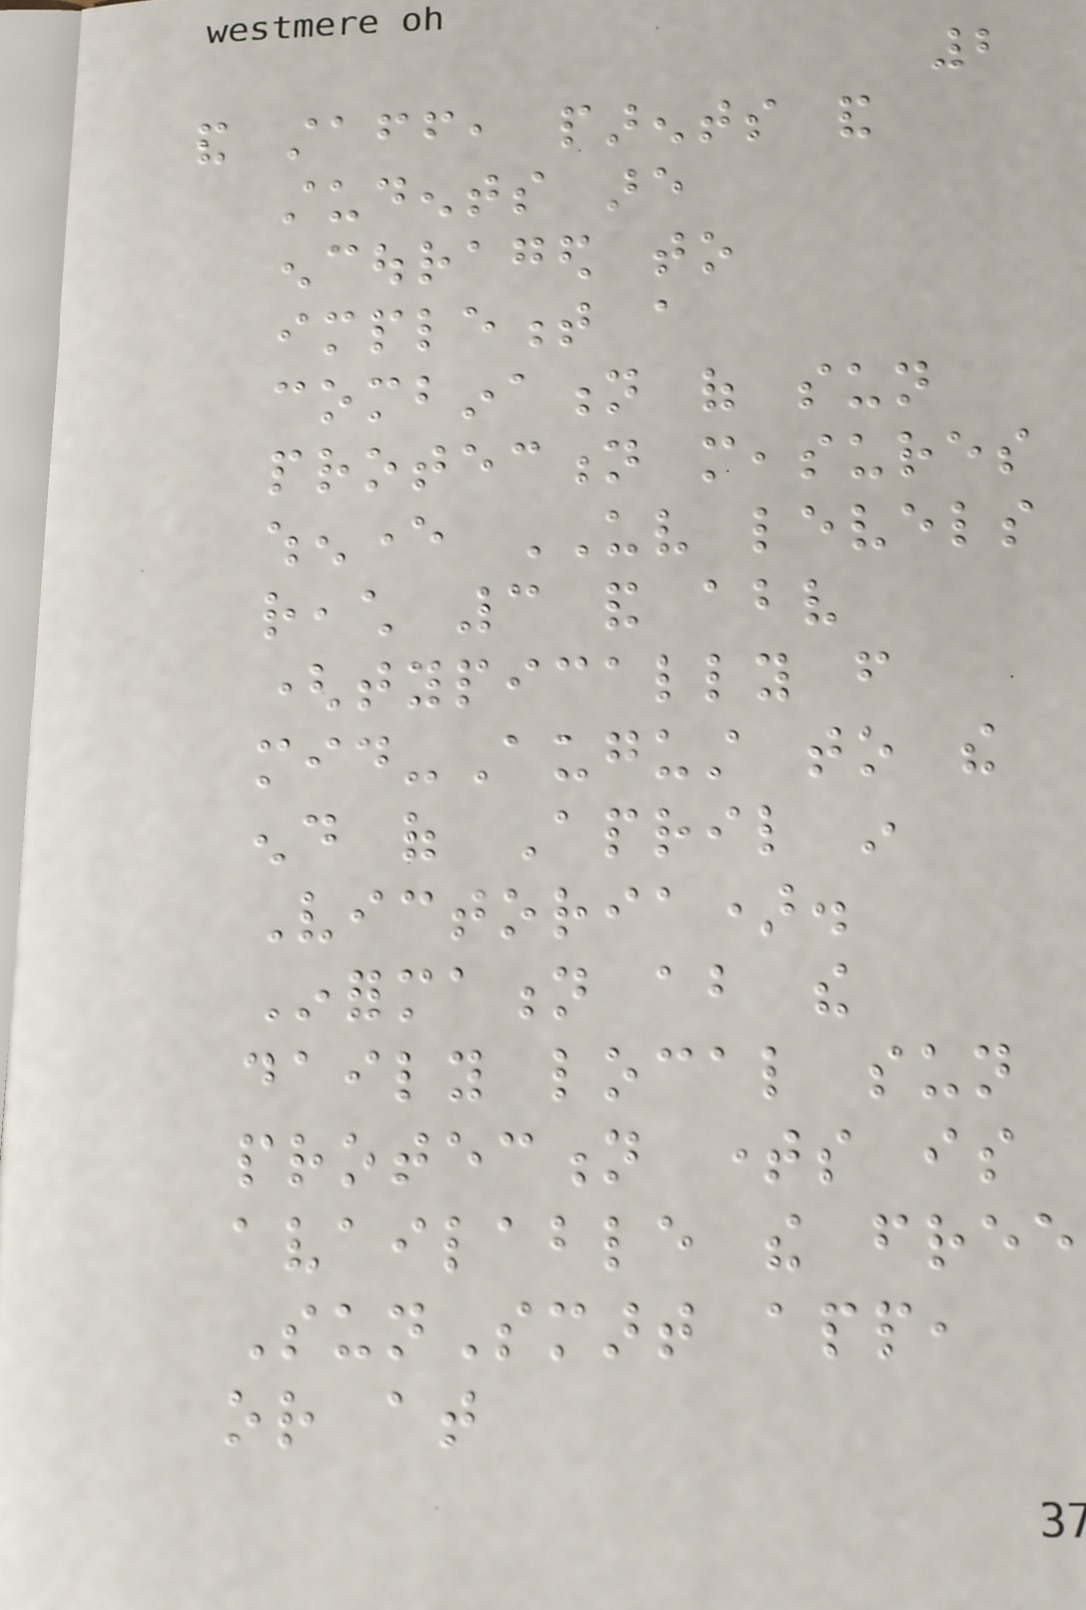2
and staff, parents and
students are
encouraged to
implement a
combination of sun
protection measures
whenever UV levels
reach 3 and above
(typically from
mid-August to the
end of April in
Victoria).
Information about the
daily local sun
protection times is
available the free
SunSmart app,
or at
